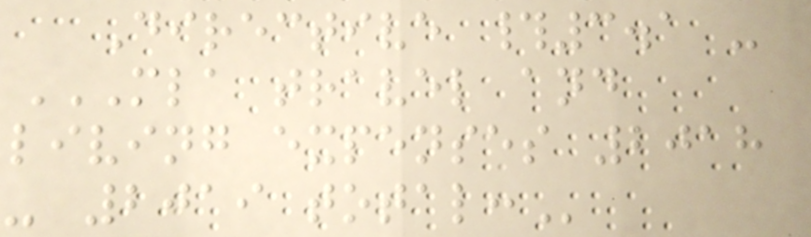Directive #3.1 -
MLA TRAVEL AND
LIVING EXPENSES 2018
- 2019 TOTAL:
